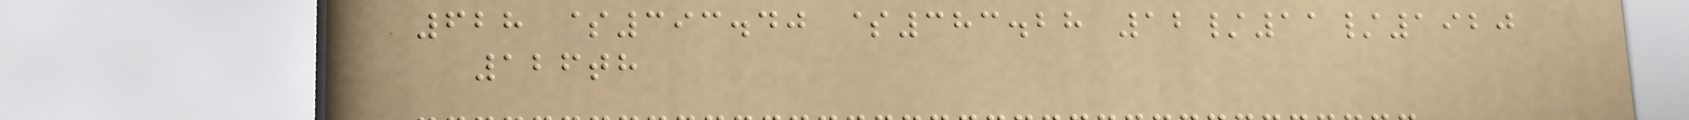628 $393.40 $383.28 12/11/1920
126th
